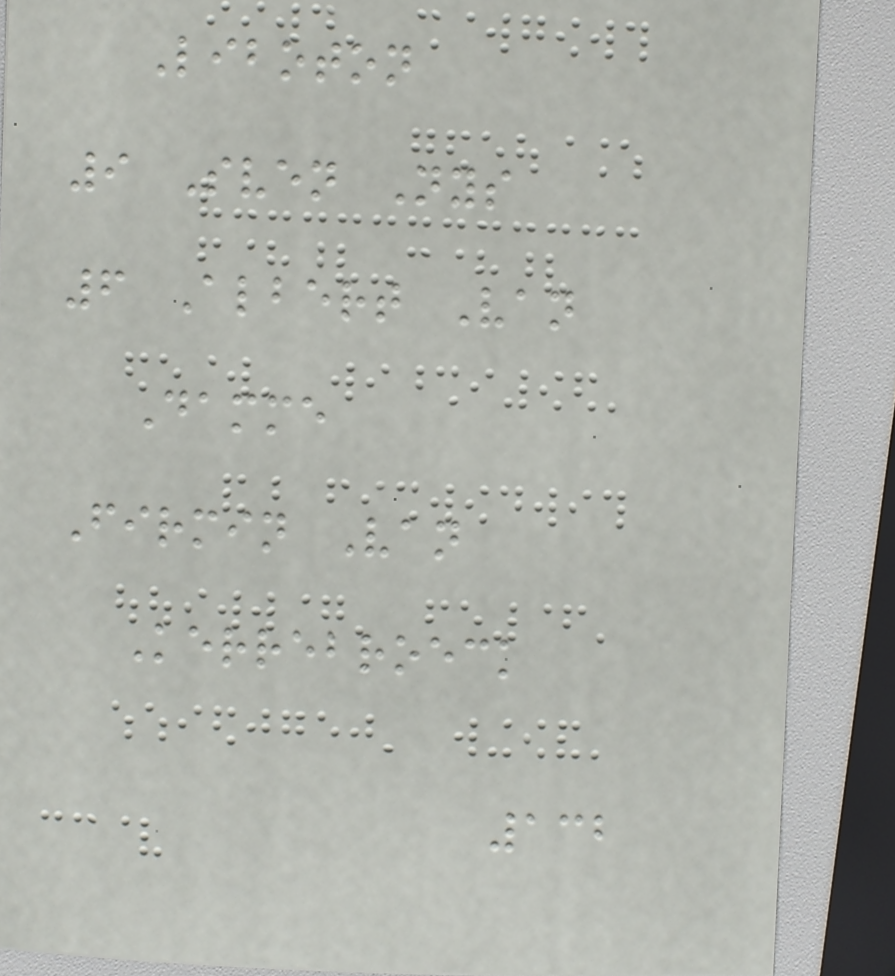Liboton
9 Sven Nys
6 Albert Van
Damme
Firmin Van
Kerrebroeck
132
